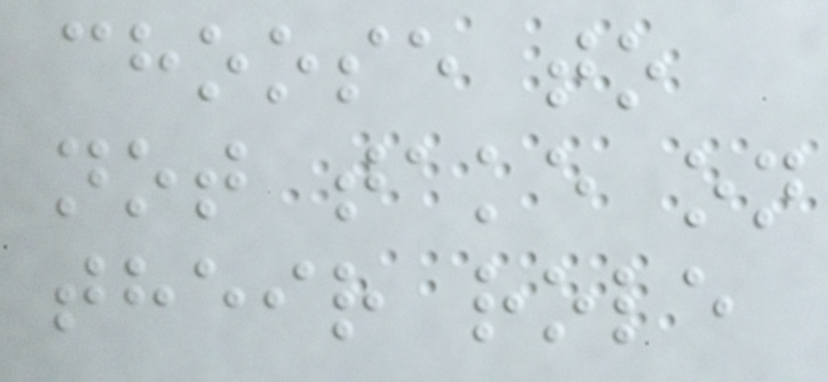choose to
not take on
their role
